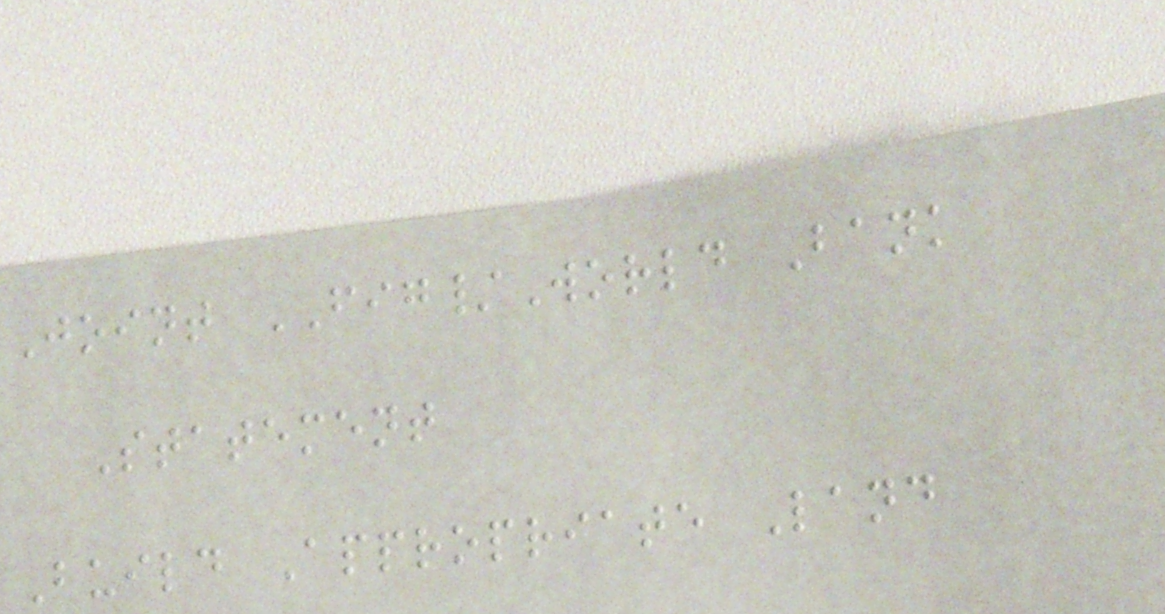Joint FIG/World Bank
Statement
Build Appropriate Land
